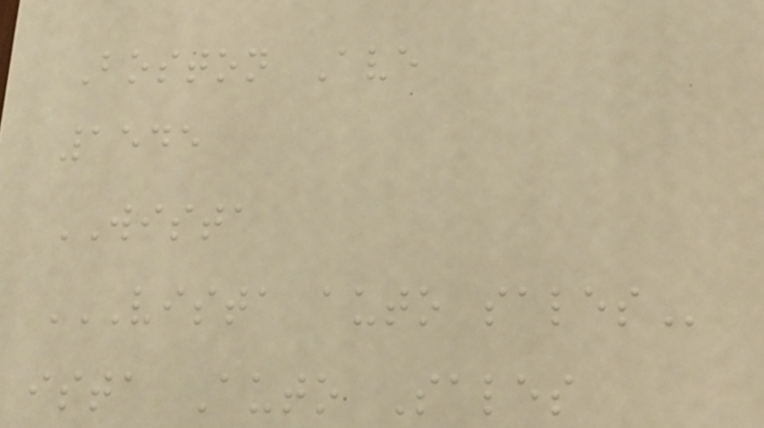Boston Ave
1545
WISTA
VISTA AUTO SALES
ista Auto Sales
